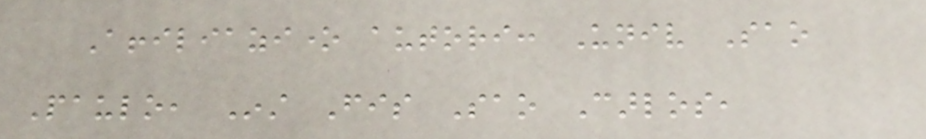Affiliazione autori: Univ Sao
Paulo, Inst Fis Sao Carlos,
